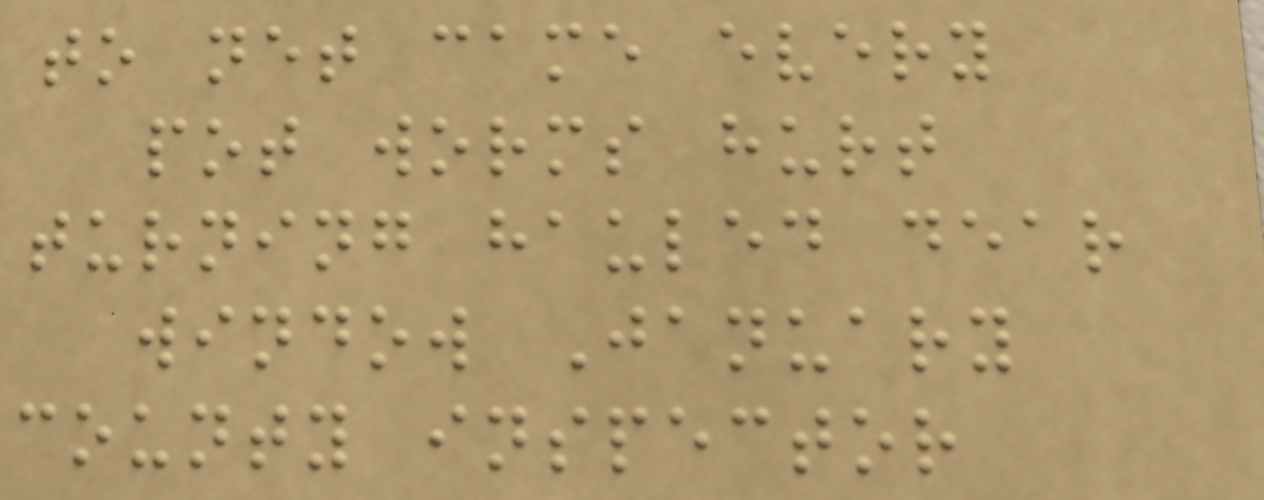to net came every
pot worms hurt
turning hauled dear
window January
county inspector
